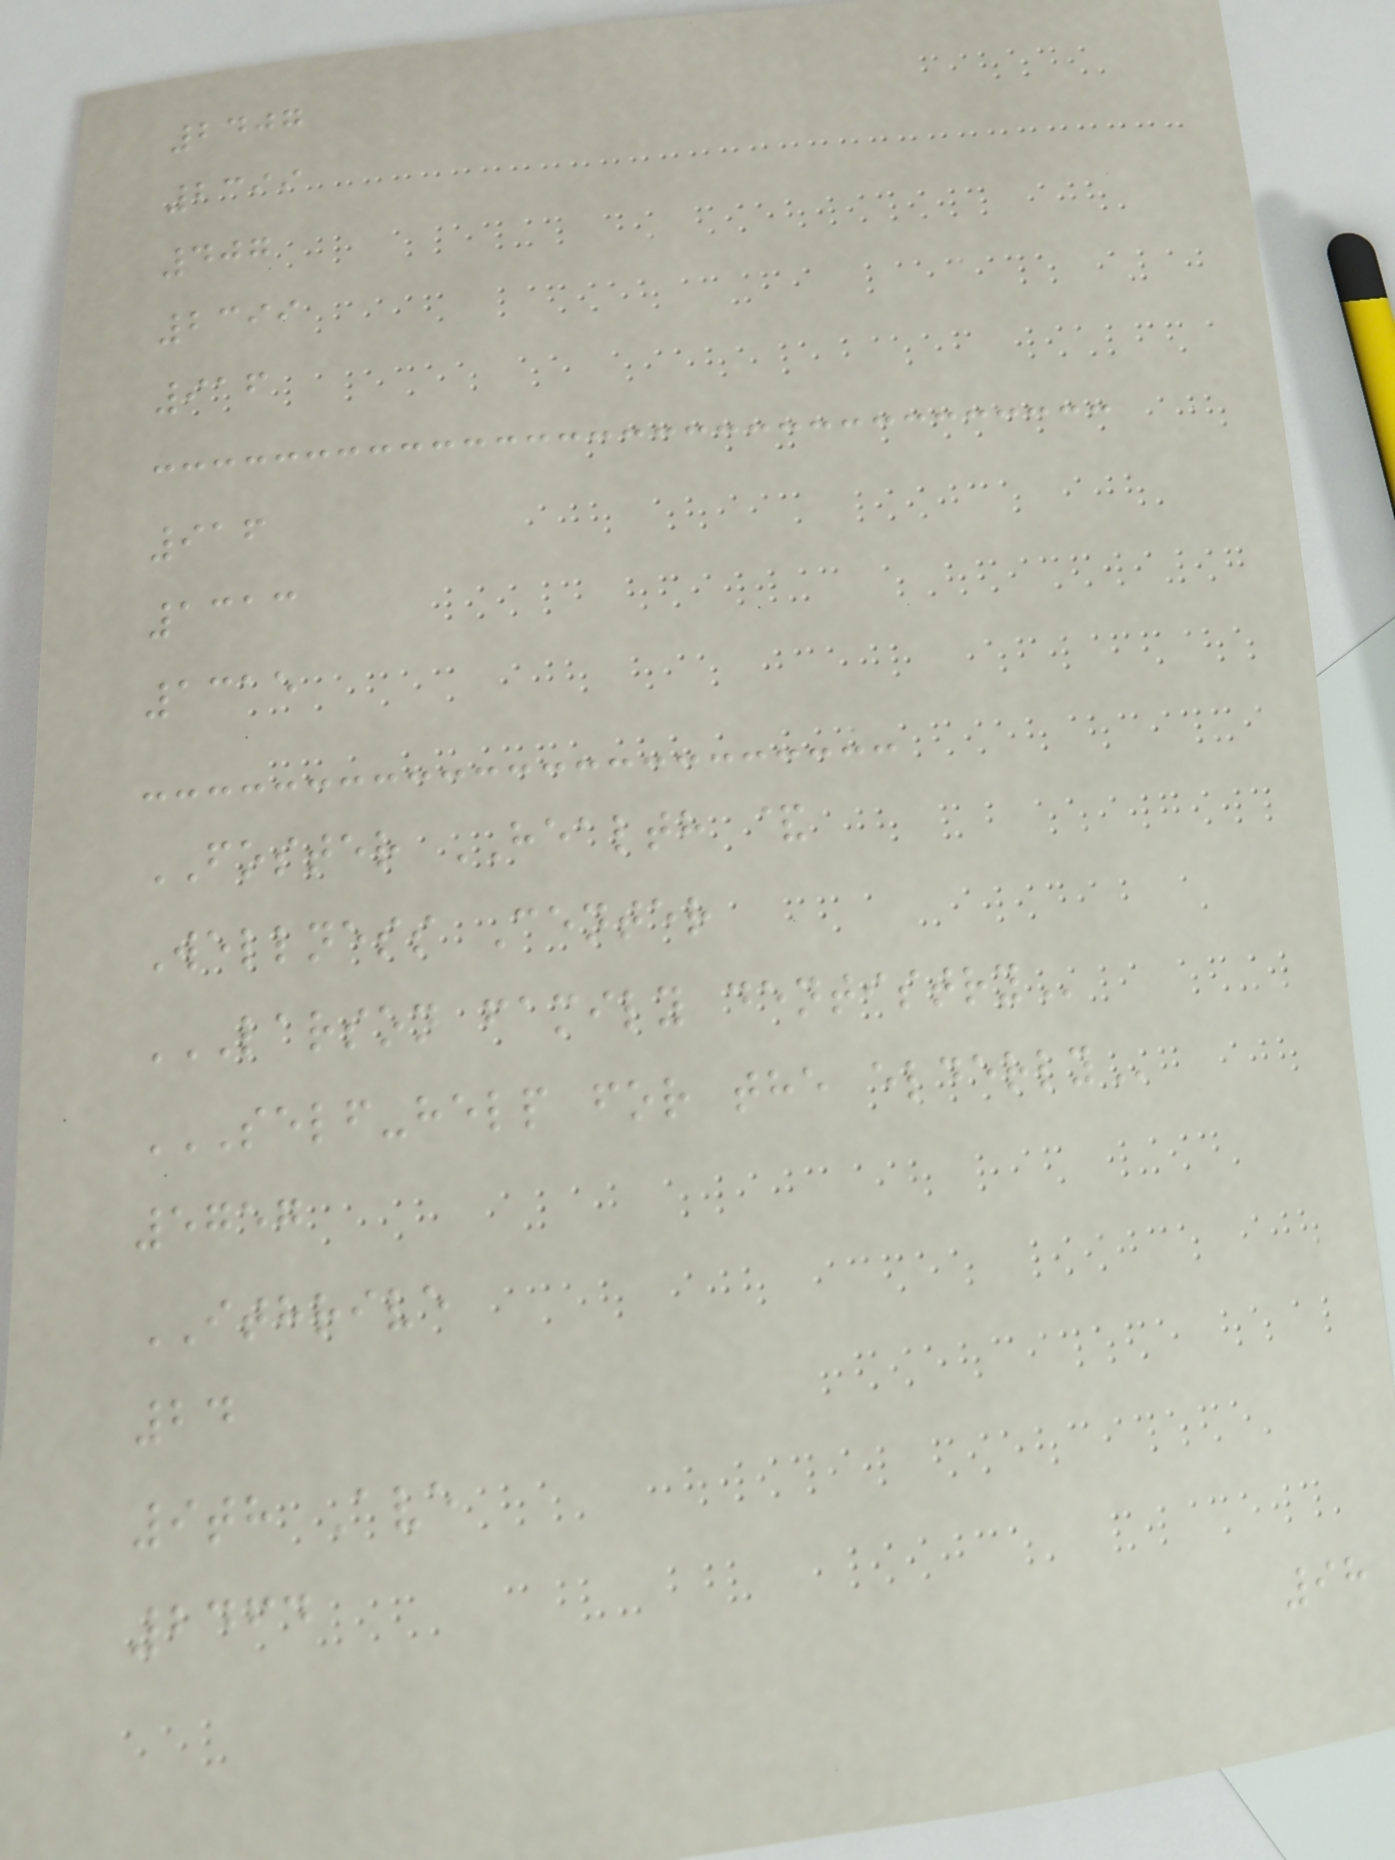2407
2399
407
2399
916
916
1313
1315
FOSTER HEALTH &
Wellness Center
LARSON FAMILY DENTISTRY
SELF-HELP FOR THE ELDERLY
5757
ITHRIVE
24
9th Ave
2464
98
